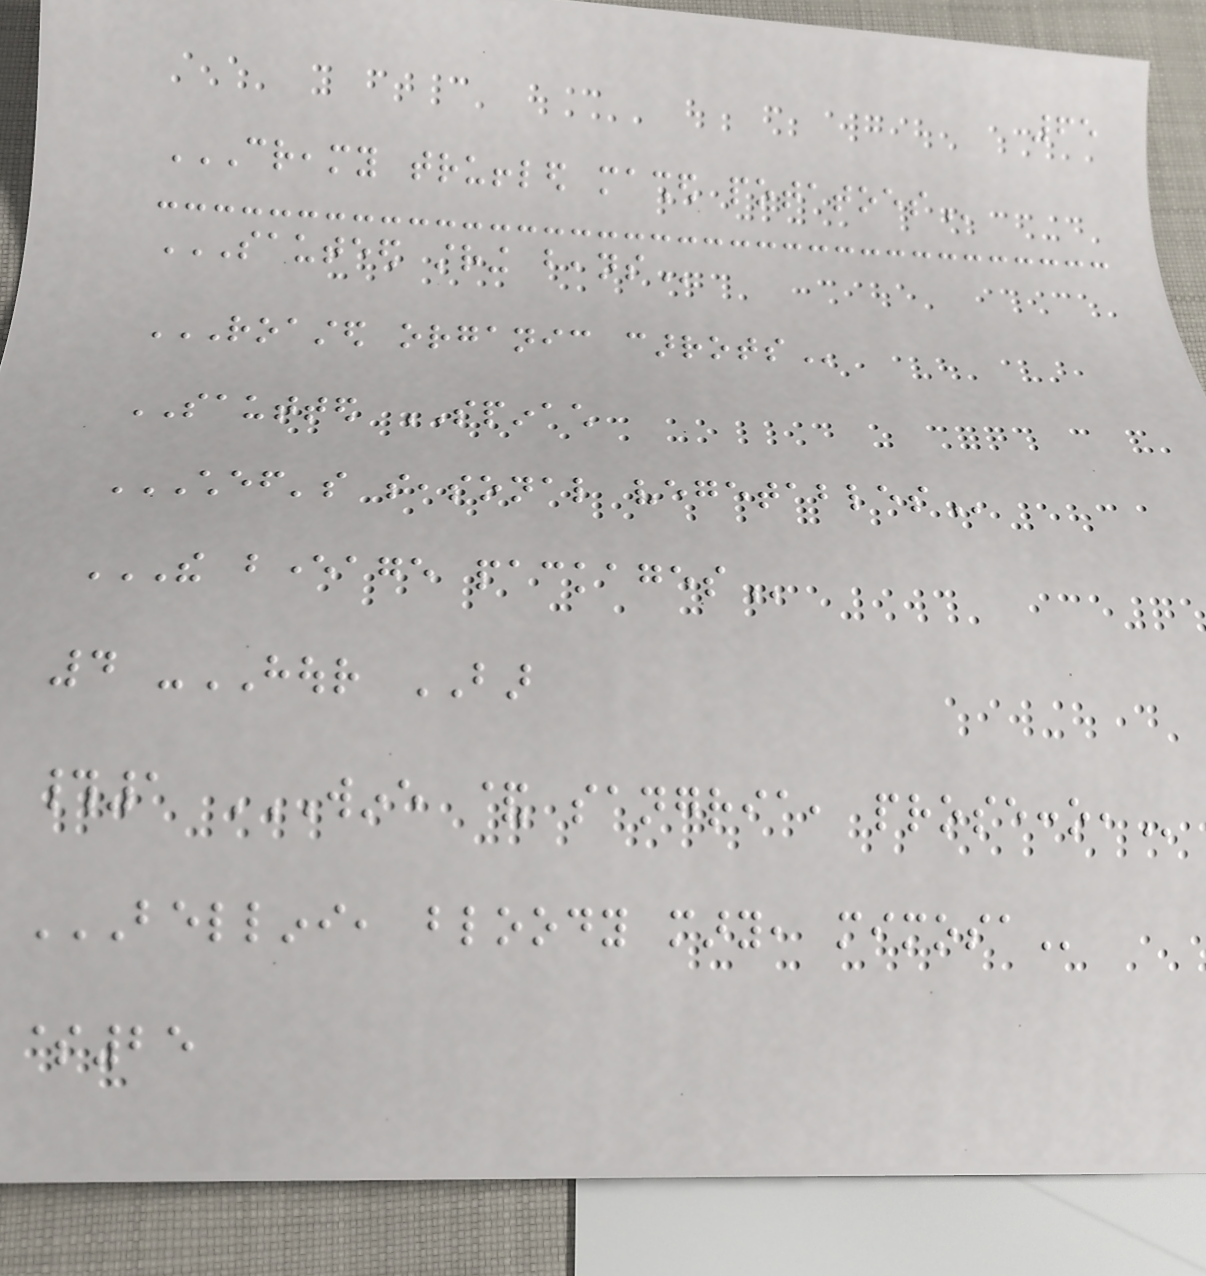65
CREAMY TRUFFLED MASHED POTATOES
SAUTEED STRING BEANS
ROASTED ORGANIC CARROTS
SAUTTED SPINACH
CHEF'S SEASONAL VEGETABLES
THE BEVERAGE PACKAGES
4 -HOUR BAR
#1 WINE & SANGRIA, PROSECCO,
BELLINI, BLOODY MARY, MIMOSA
$25
